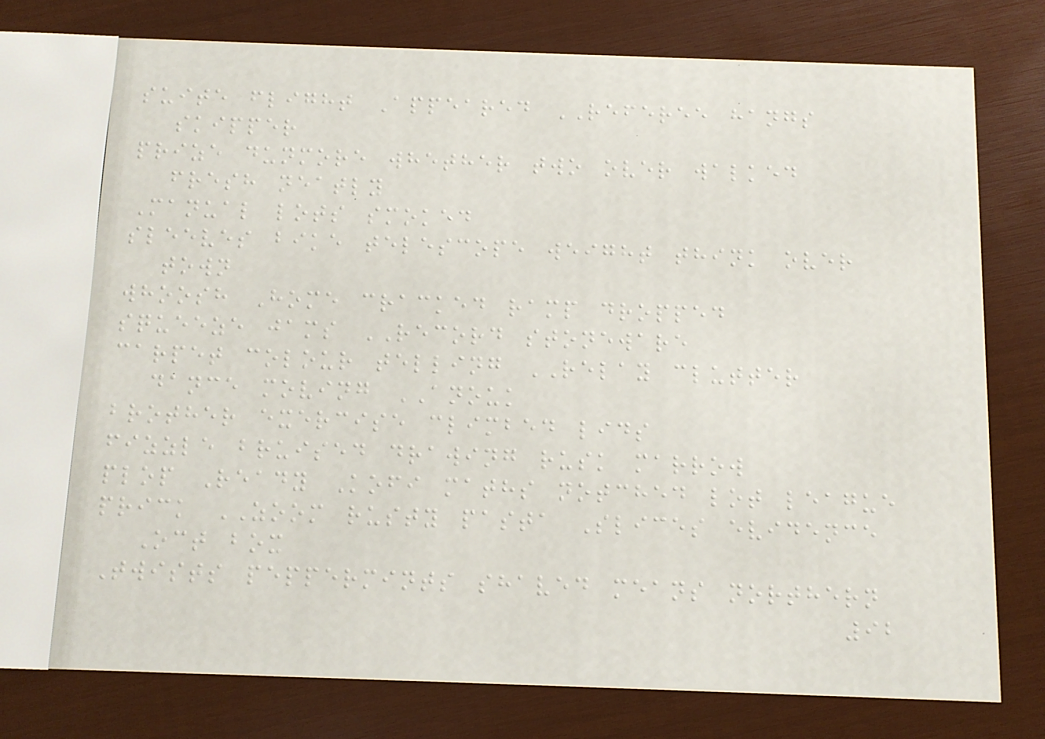suite flight Appeared REFEREE hangs
skipper
prize dunmore whether two over walked
fresh neatly
Manual lots smoked
sleeves bike telescope weight think over
town
whoosh Home cracked ramp dropped
squeeze jams RECORD stoneware
carpet colour telling RELAY clutter
dance moving ANOUK
brother exercise climbed lids
fizzle bruised drawing rusk marrow
plop Ready Kofi maths notched lot league
prick ZOOM rusty pasta Slices evidence
Oct box
Twists peppermints shaved means northern
92
